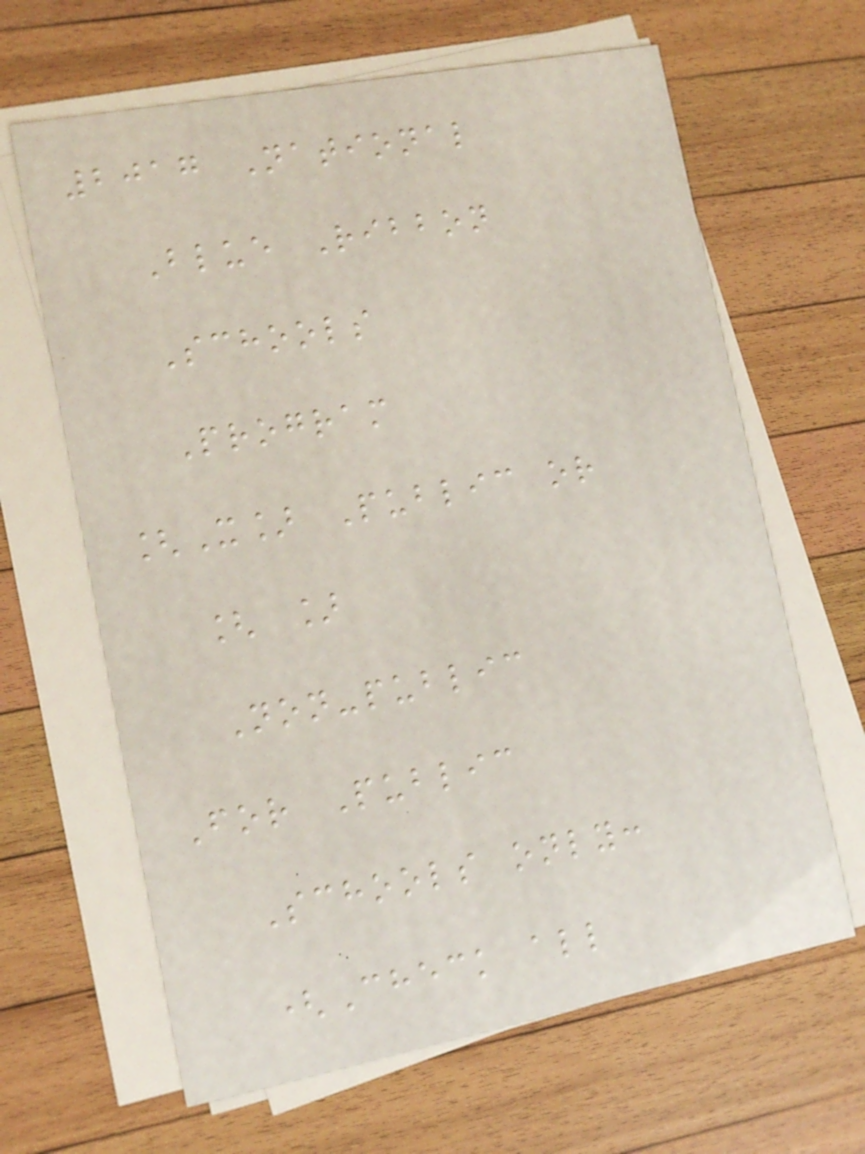2017 National
Blue Ribbon
Schools
Program
[X] Public or
[ ]
Non-public
For Public
Schools only:
(Check all
